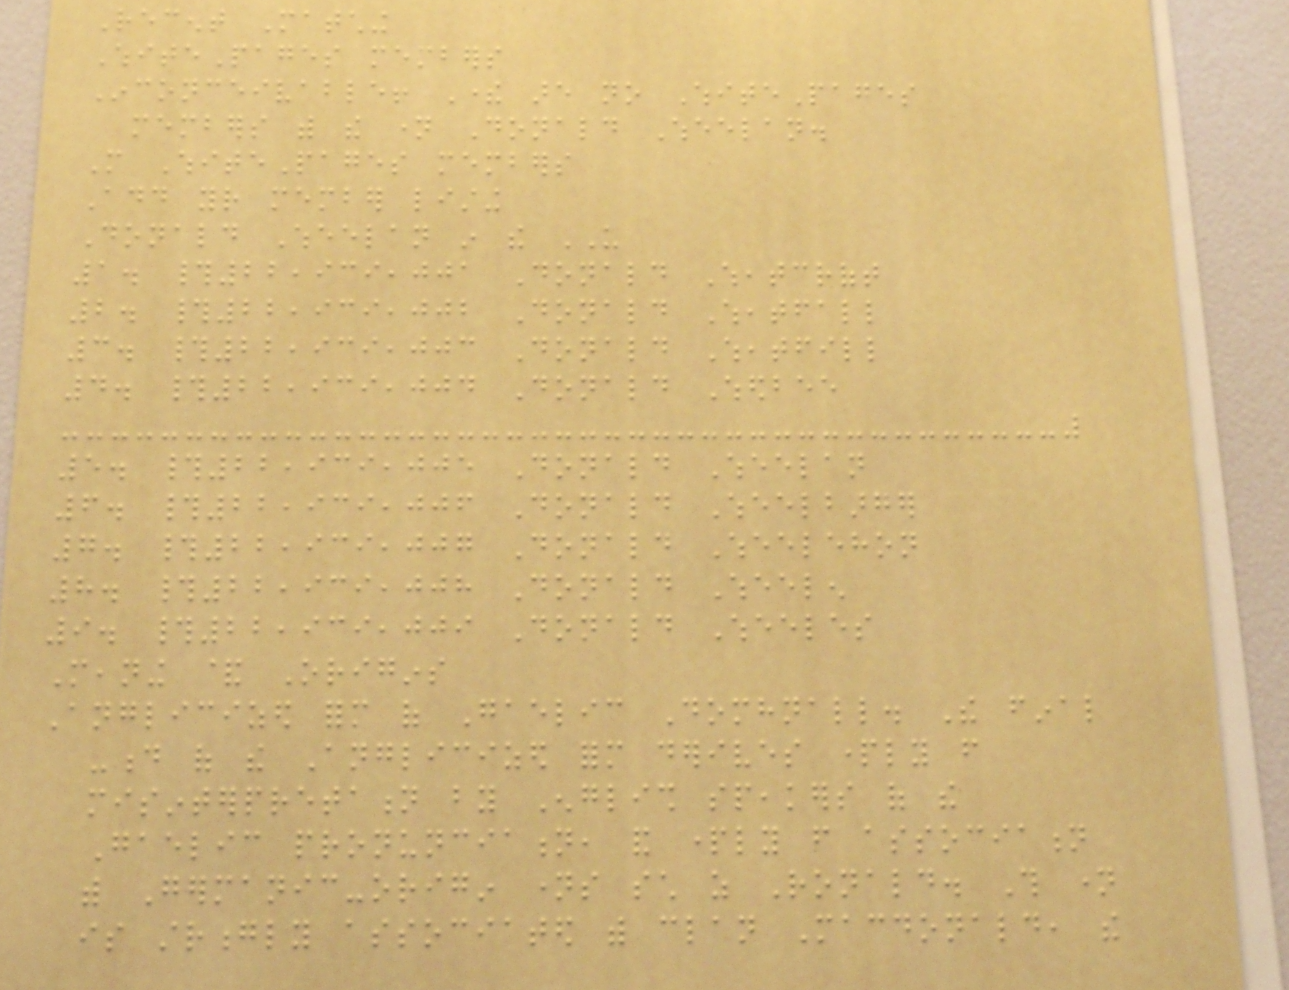Recent Matching
WhitePages members
Inconceivable! There are no WhitePages
members with the name Donald Wheelan.
More WhitePages members
Add your member listing
Donald Wheelan in the US
1. #22,939,001 Donald Wheatcroft
2. #22,939,002 Donald Wheatfall
3. #22,939,003 Donald Wheatfill
4. #22,939,004 Donald Whedbee
5. #22,939,005 Donald Wheelan
6. #22,939,006 Donald Wheelbarger
7. #22,939,007 Donald Wheelehon
8. #22,939,008 Donald Wheelen
9. #22,939,009 Donald Wheeles
Meaning & Origins
Anglicized form of Gaelic Domhnall. The final
-d of the Anglicized form derives partly from
misinterpretation by English speakers of the
Gaelic pronunciation, and partly from association
with Germanic-origin names such as Ronald. This name
is strongly associated with clan Macdonald, the
